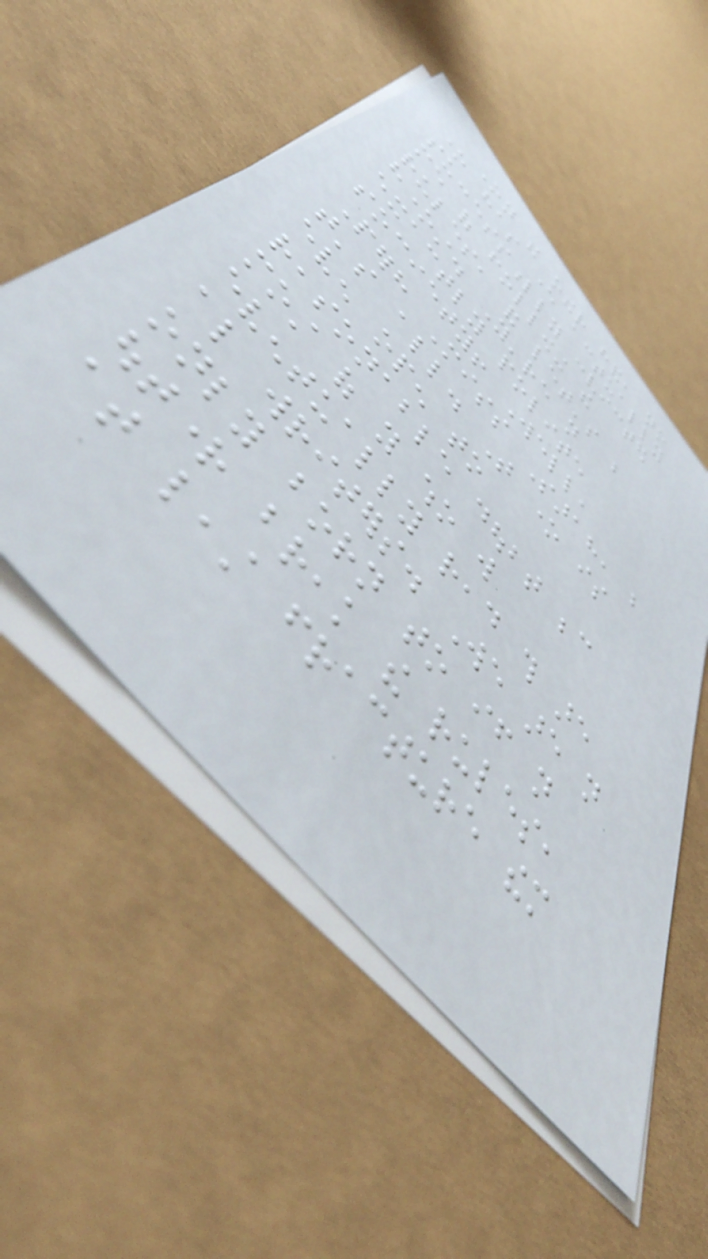On the other hand, no
one has ever actually
successfully convicted
me of following the
rules, and let's be
honest. You're not
exactly polite
society! Well,
Perhaps Miss Sarah, but
that's all. That one is
even open to
reasonable doubt because
most of you who will
eventually read this are
also writers. We are not
only born to if not
outright break the rules,
at least fracture them
